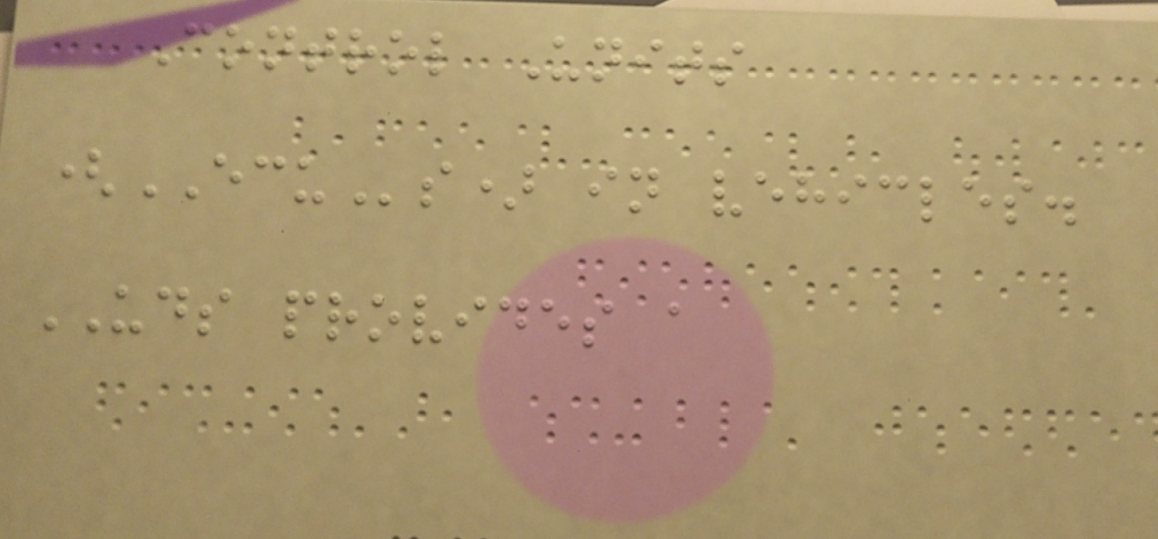Control Units
(ECUs) in vehicles.
UDS provides a
